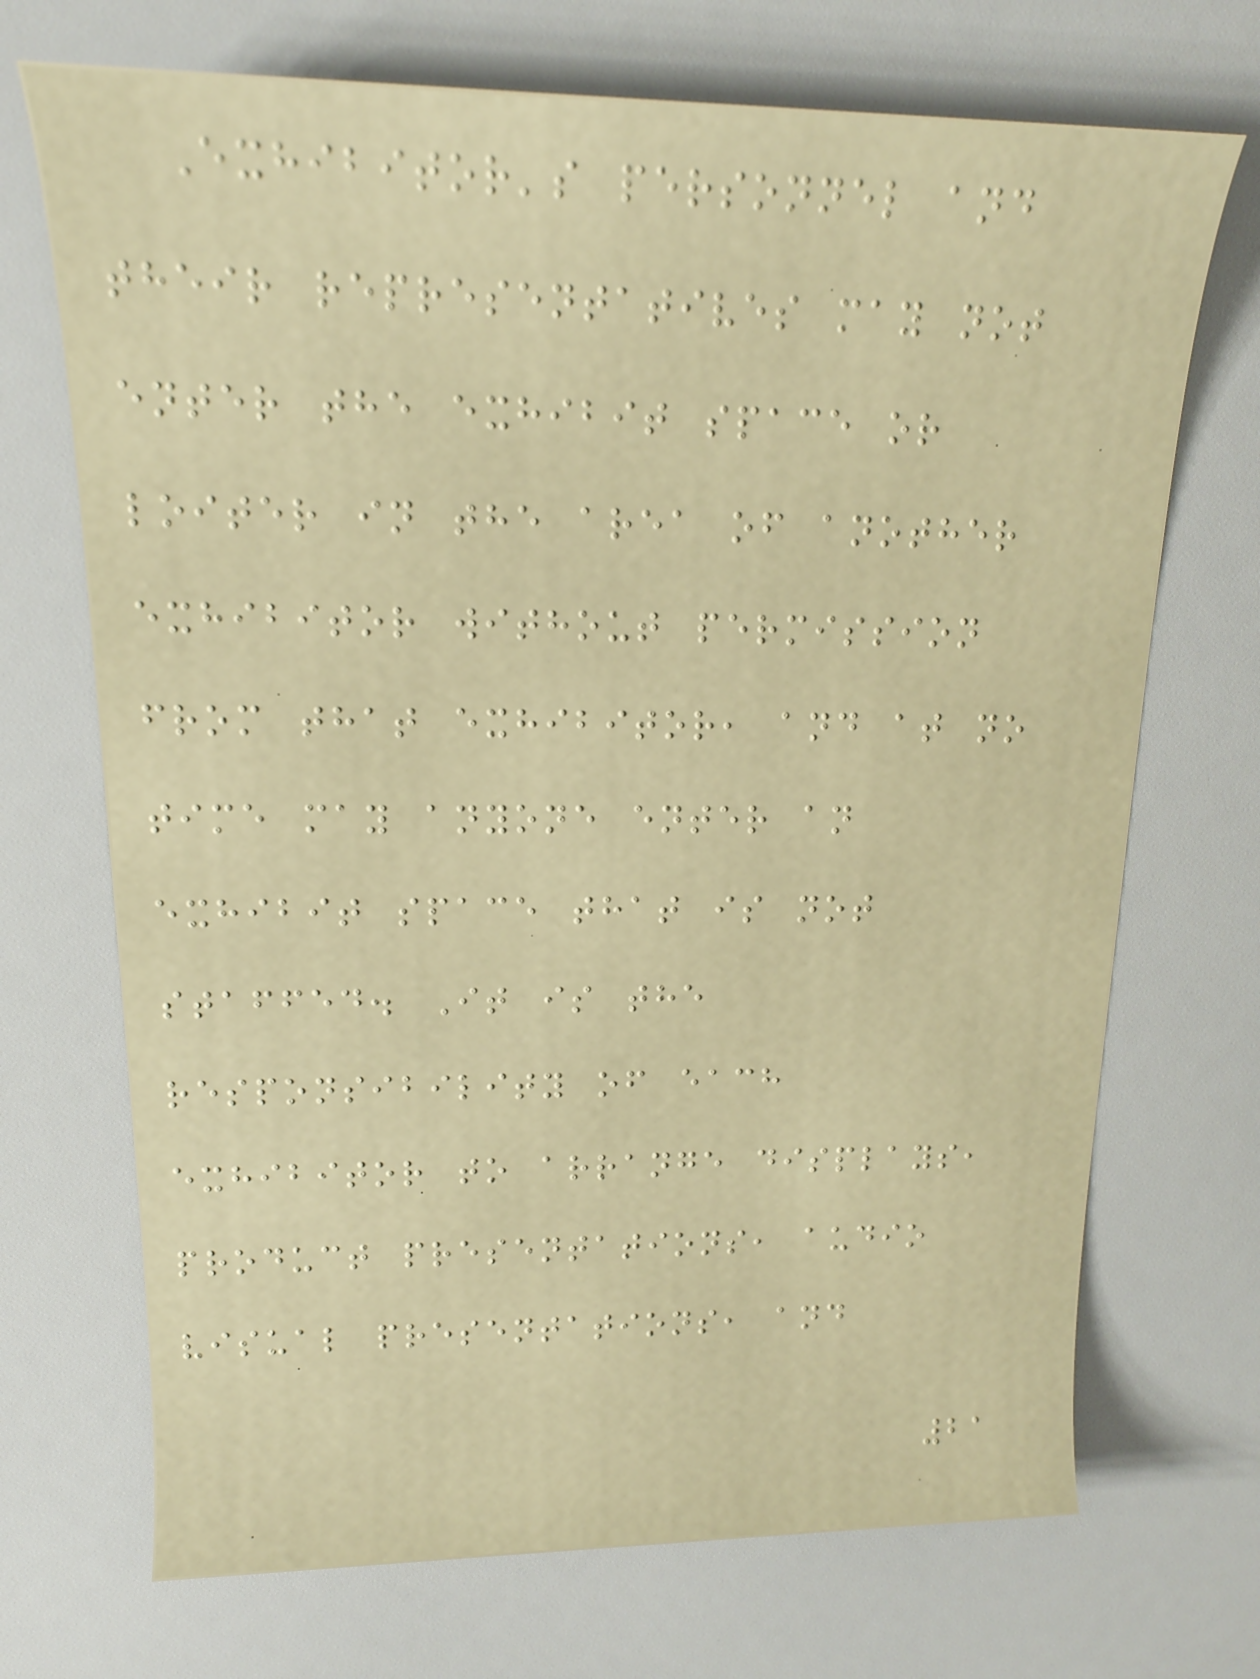Exhibitor's personnel and
their representatives may not
enter the exhibit space or
loiter in the area of another
exhibitor without permission
from that exhibitor, and at no
time may anyone enter an
exhibit space that is not
staffed. It is the
responsibility of each
exhibitor to arrange displays,
product presentations, audio
visual presentations, and
21
